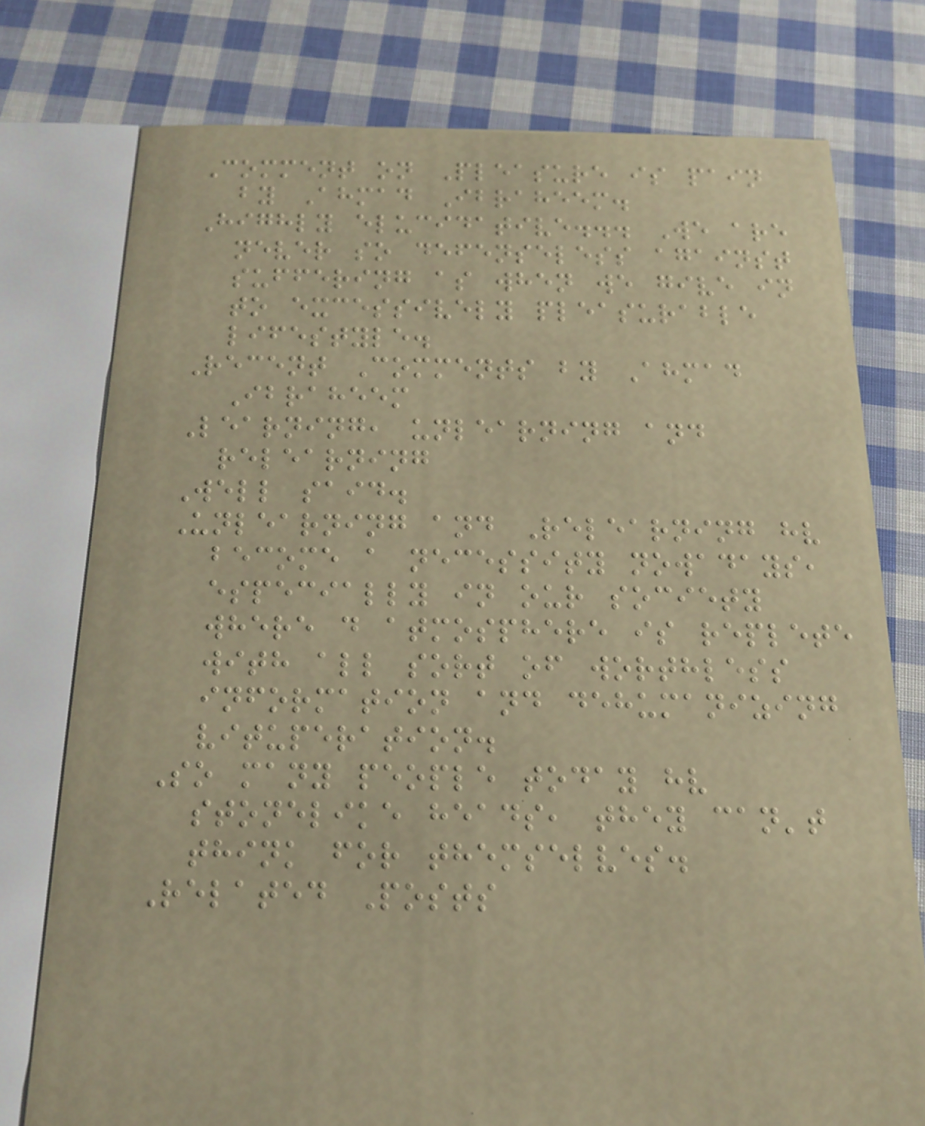Comment on Pleasure is pain
by Ahmad Ibraheem.
Highly elucidative... We are
never so defenseless against
suffering as when we give in
to excessively pleasurable
lifestyle.
Recent Comments by Ahmad
Ibraheem
Learning, unlearning and
relearning
Well said.
Unlearning and Relearning hv
become a necessity nowadays,
especially in our society
where d atmosphere is replete
with all sort of worthless
information and dehumanizing
vituperation.
So many people today hv
stonelike heads, they can't
think for themselves.
Related Posts
